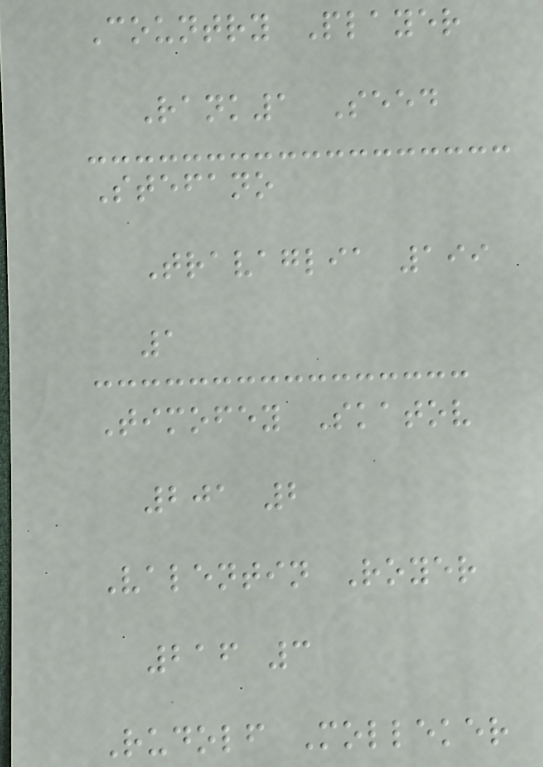Country Player
Rank1 Seed
Stefano
Travaglia 199
1
Timofey Skatov
201 2
Valentin Royer
216 3
Rudolf Molleker
